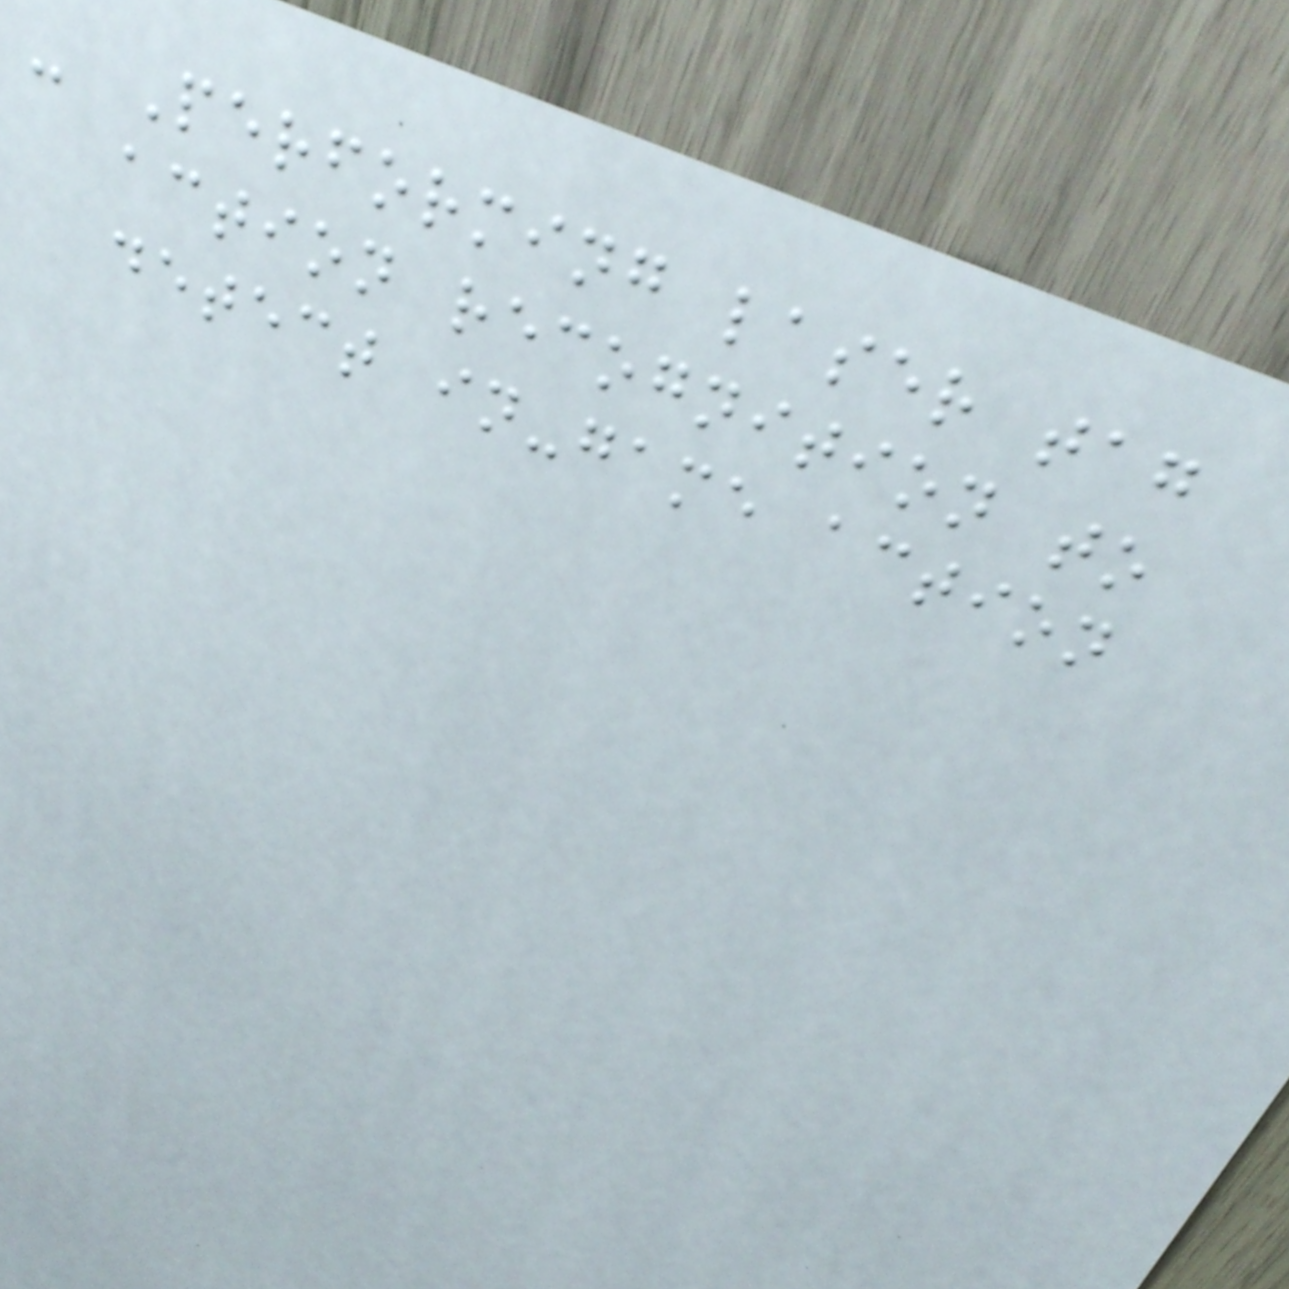- Performing laser tag
action recognition to
detect in-game action
